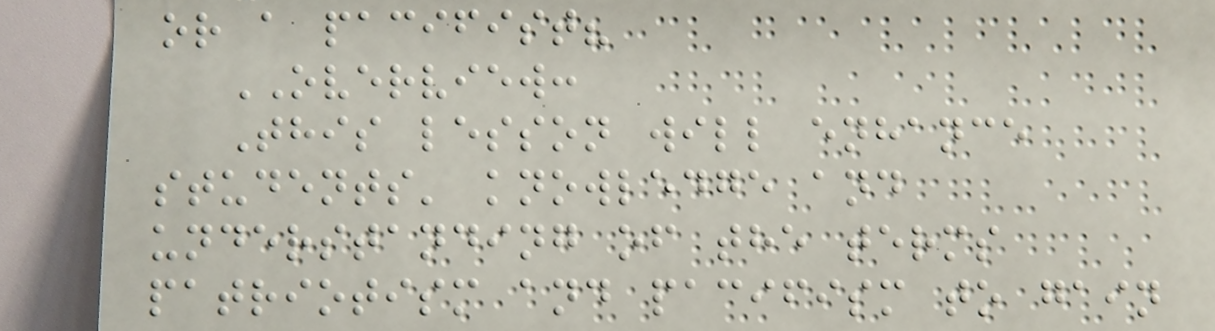or a pacifist?
OVERVIEW:
This lesson will enhance
students' knowledge and
understanding of the terms
patriotism and pacifism to gain
